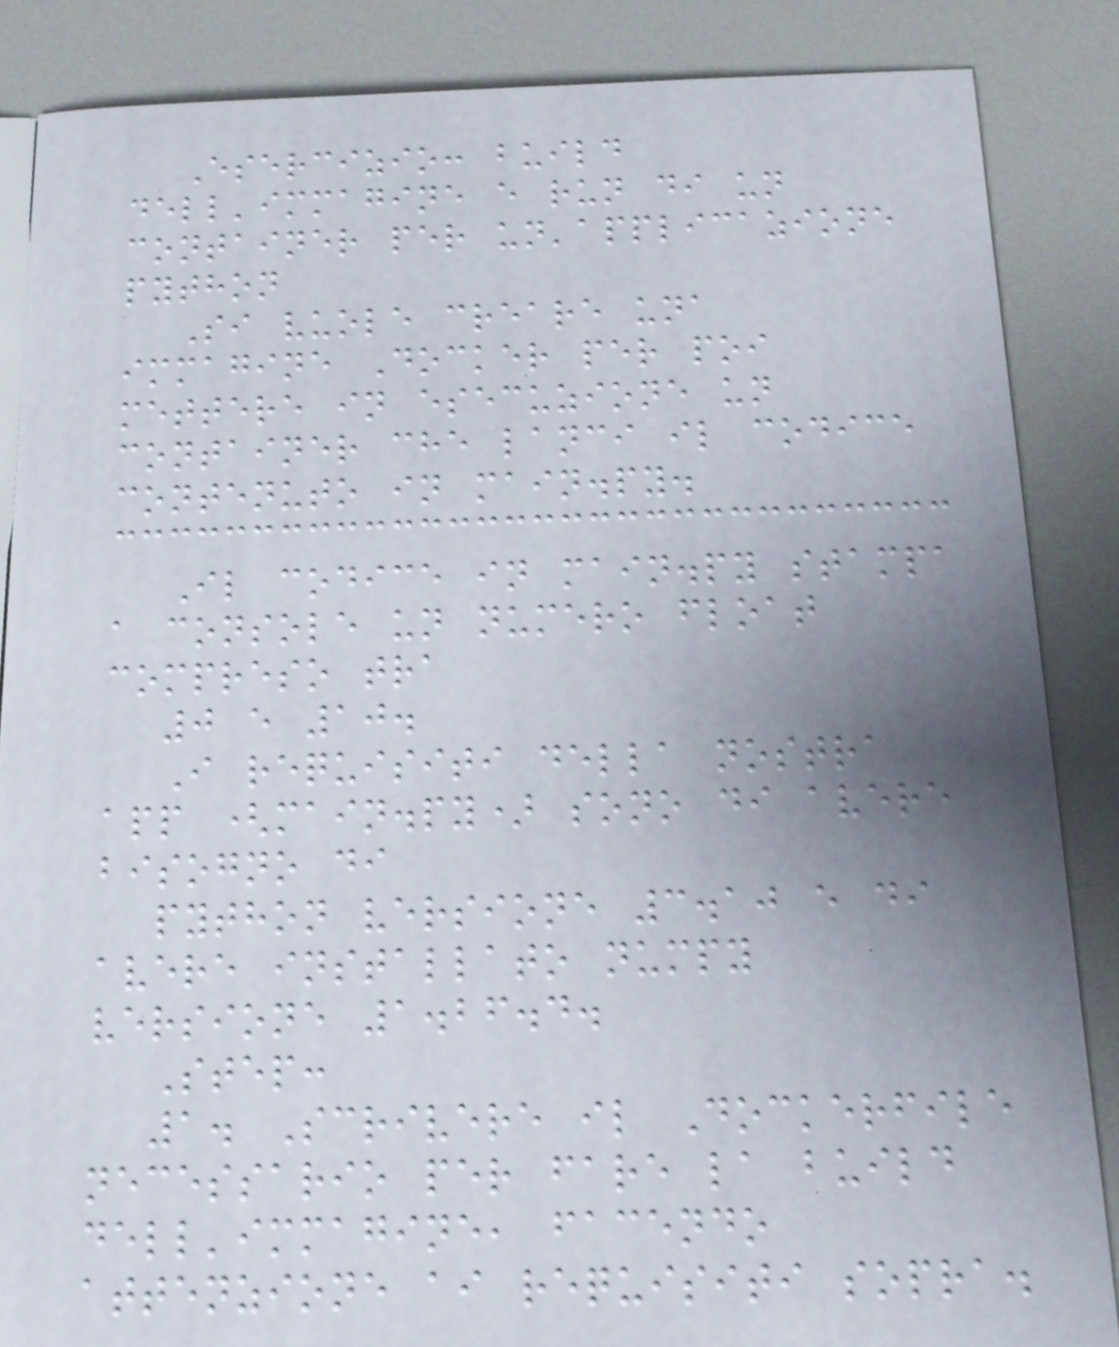Esercizio: build
dell'immagine e run di un
container per un'applicazione
python
Si vuole creare una
immagine Docker per poi
mettere in esecuzione un
container che lanci il codice
contenuto in main.py.
Il codice in main.py stampa
a console un numero float
compreso tra
0 e 10.
I requisiti della nostra
app (main.py) sono di avere
bisogno di
python versione 3.10 e di
avere installato numpy
versione 1.26.4.
Step:
1. Scrivere il Dockerfile
necessario per fare la build
dell'immagine, facendo
attenzione ai requisiti sopra.
